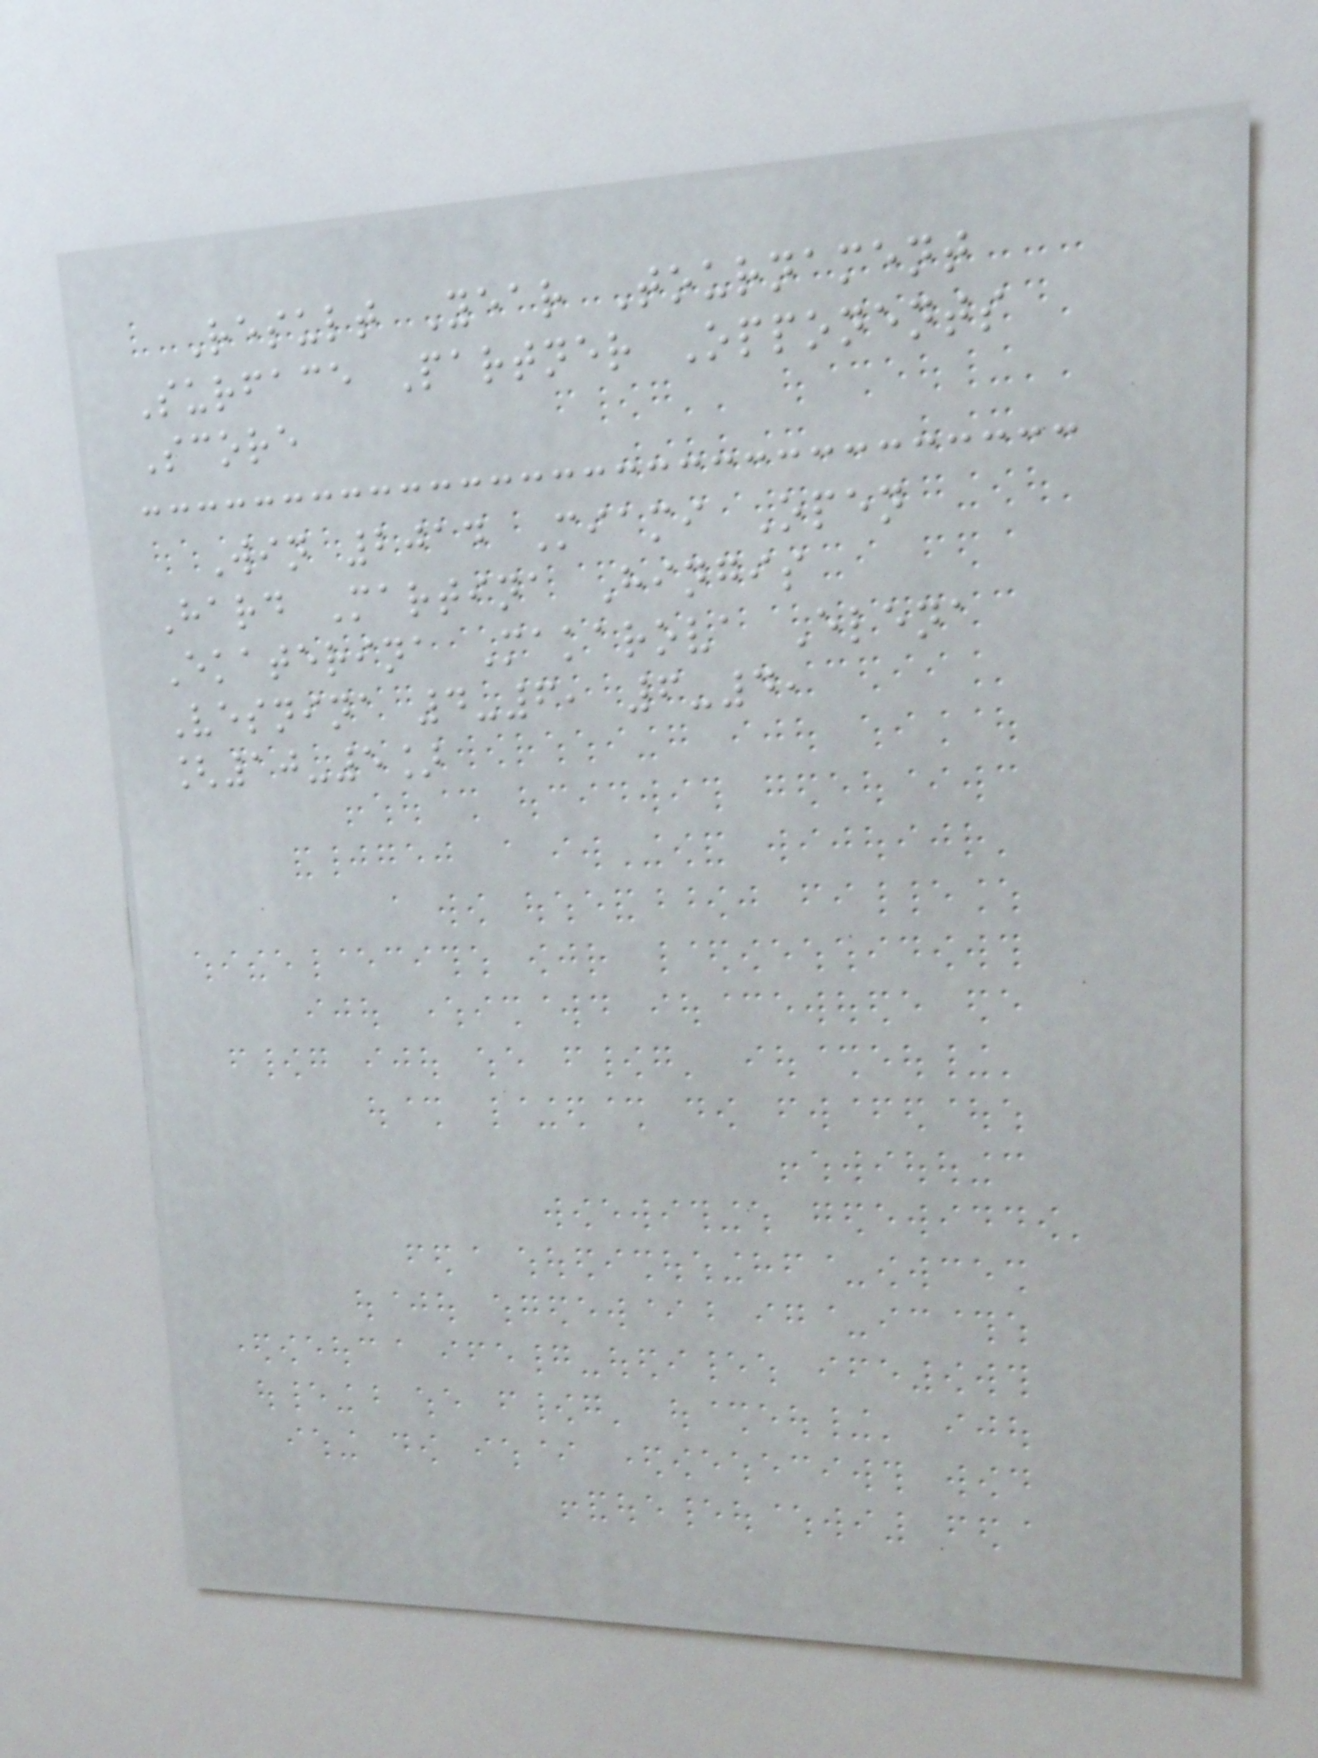Result Year Tournament
Surface Partner Opponents
Score
Win 2014 Miami Open
Hard Martina Hingis
Ekaterina Makarova Elena
Vesnina 4-6, 6-4,
[10-5]
